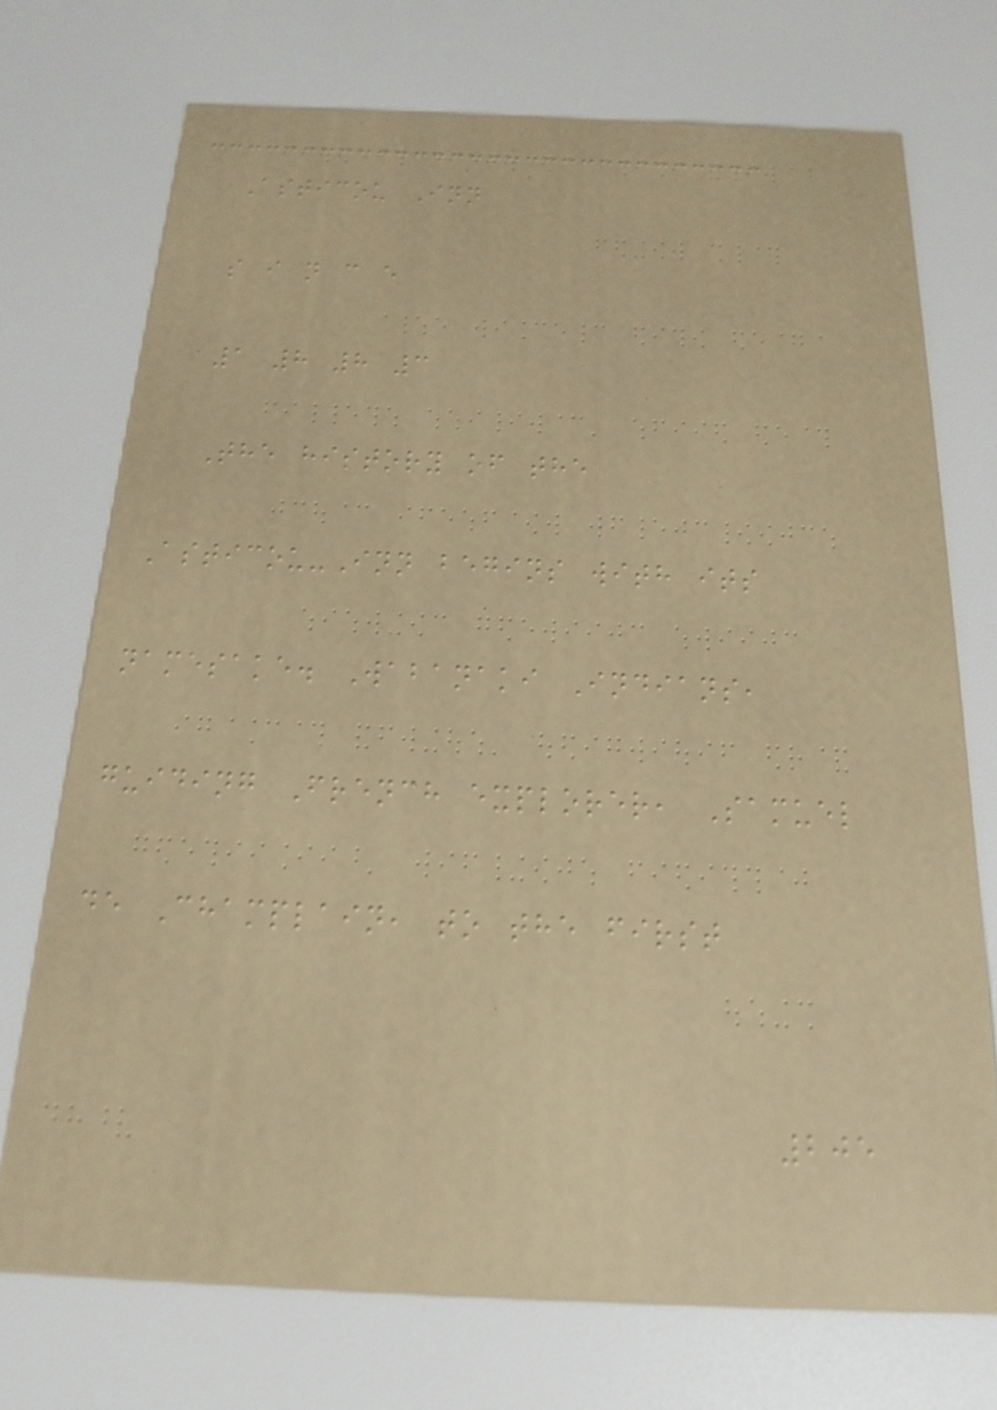Asticou Inn
s i n c e
1 8 8 3
The history of the
Asticou-Inn begins with its
namesake. Wabanaki Indians,
guiding French explorer, Samuel
de Champlain, to the first
205
